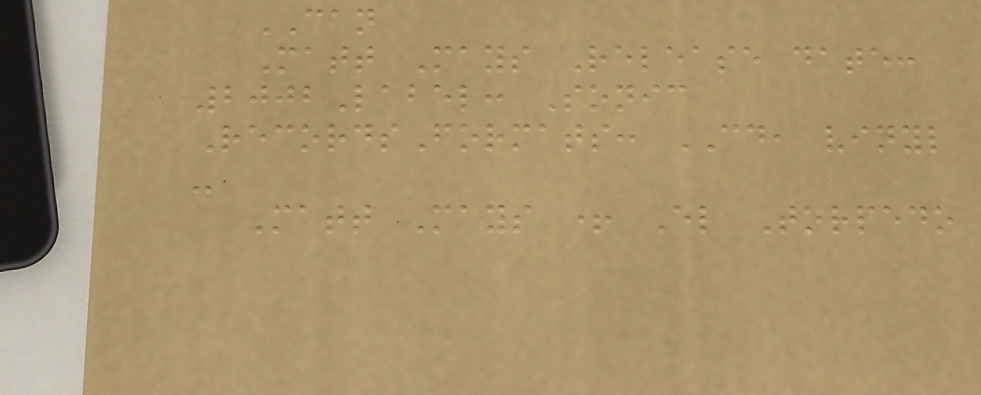CAN
Matt Mays Release date:
2002Label: Sonic
RecordsFormats: CD, vinyl
-
Matt Mays + El Torpedo
